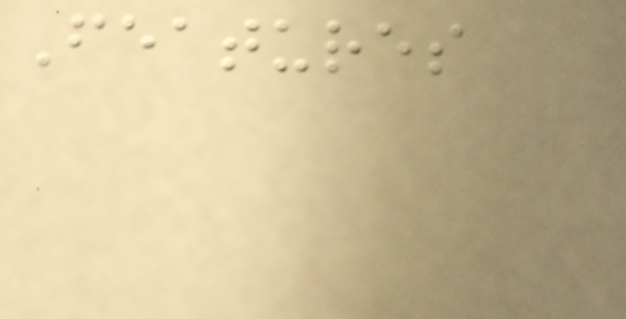Features
